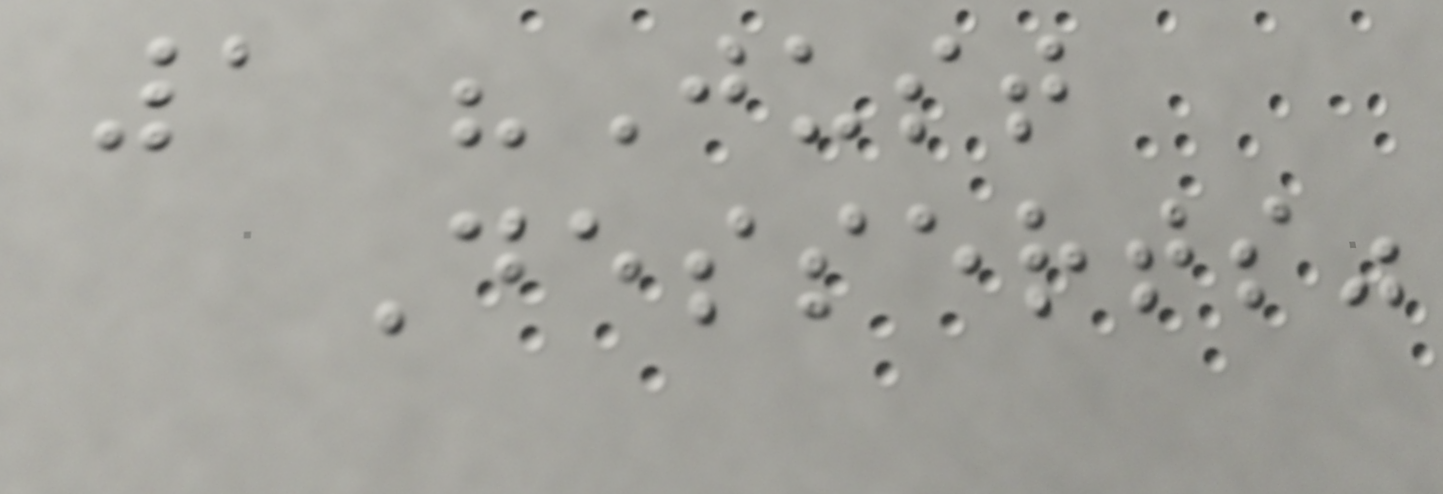1 "Just
Desserts"
